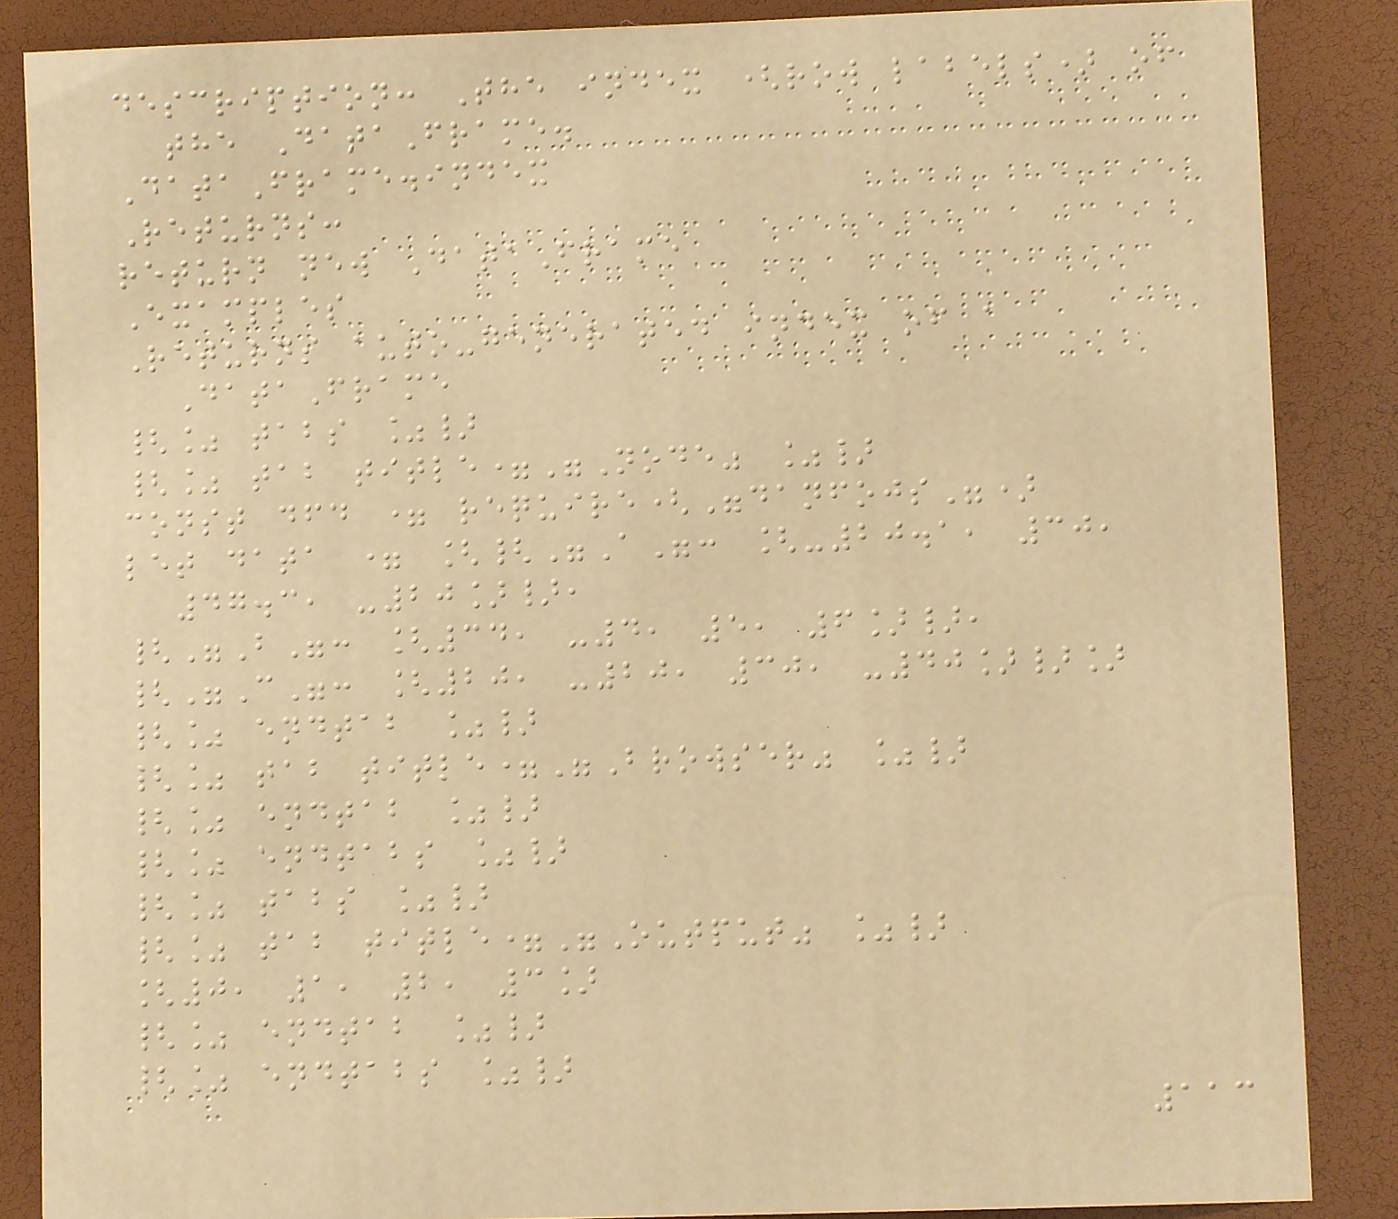description: The index (row labels) of
the DataFrame.
DataFrame.index
Returns:
return new DataFrame
Examples
Returns auto-generated index of a
DataFrame
{% tabs %}
{% tab title="Node" %}
const dfd = require("danfojs")
let data = [{"A": [-20.1, 30,
47.3, -20]},
{"B": [34, -4, 5, 6]},
{"C": [20, -20, 30, -40]}]
{% endtab %}
{% tab title="Browser" %}
{% endtab %}
{% endtabs %}
{% tabs %}
{% tab title="Output" %}
[0, 1, 2, 3]
{% endtab %}
{% endtabs %}
113
